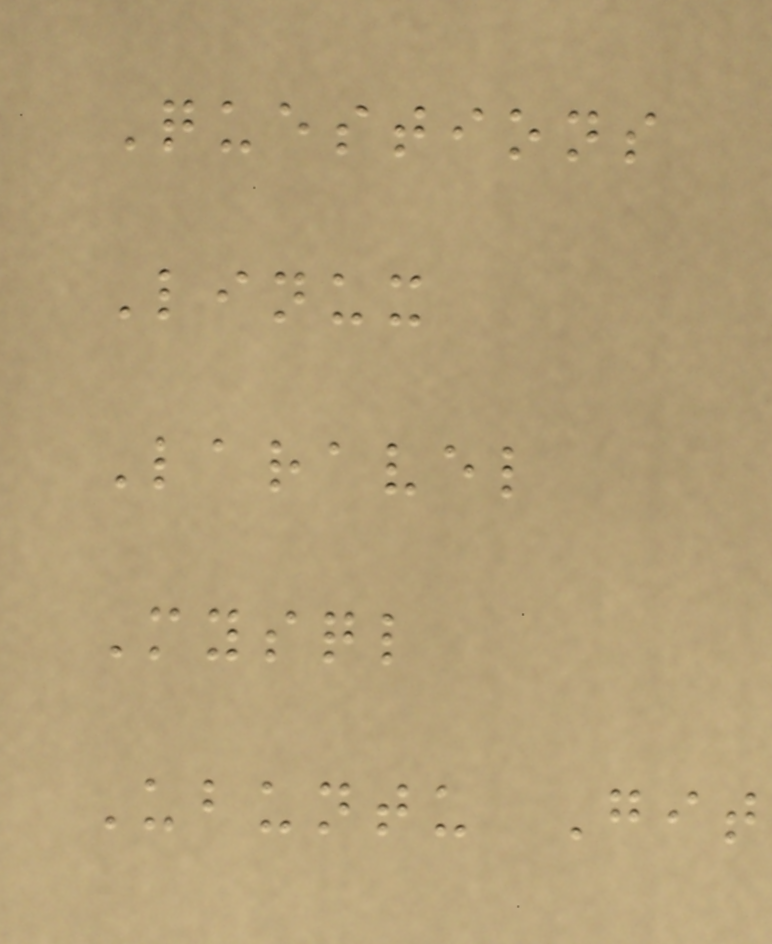Questions
Linux
Laravel
Mysql
Ubuntu Git
